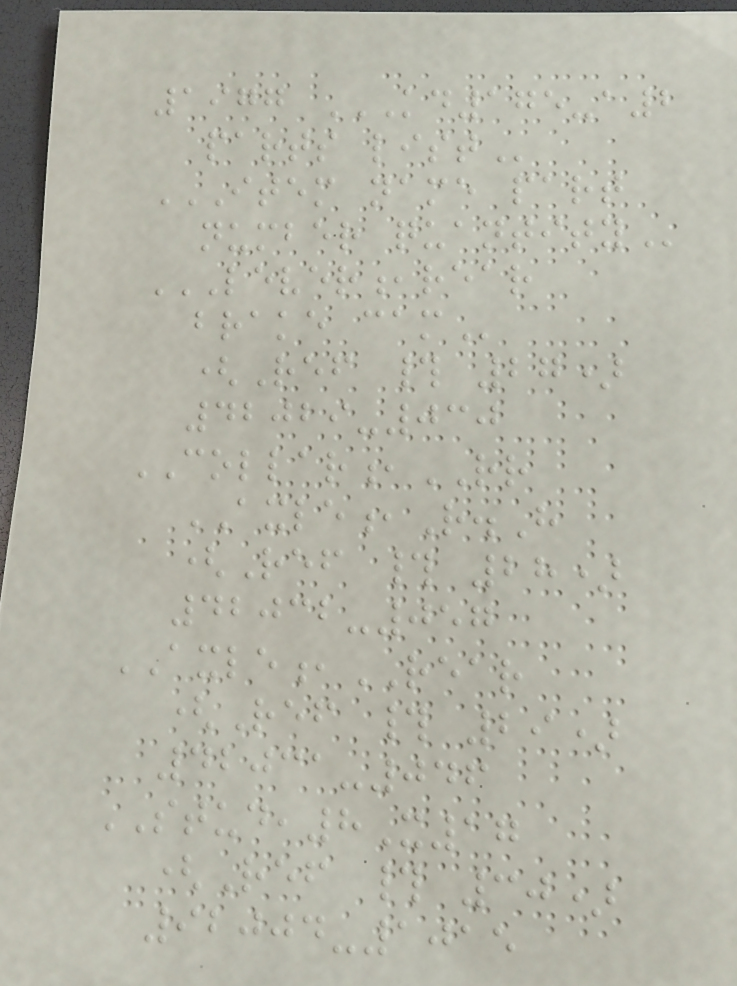1977 KD175-A2
PARTS LIST
ITEM NAME PART
NUMBER QUANTITY
LEVER,REAR
BRAKE CAM
(Ref # 27)
42029-030
COLLAR,RR
AXLE,R.H
(Ref # 28)
42032-057
AXLE,REAR
(Ref # 29)
42031-046
STUD,8X17
(Ref # 30)
92004-1015
